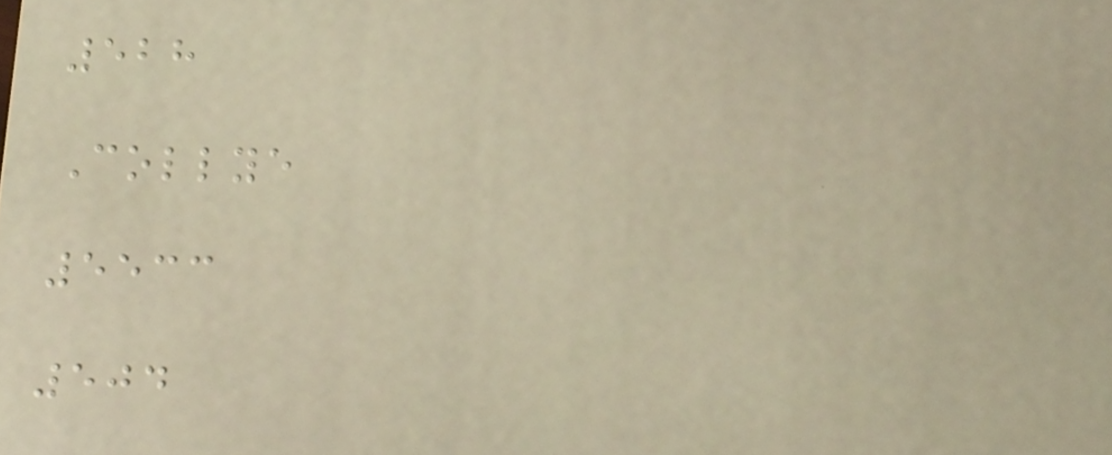528
Collye
5533
504
